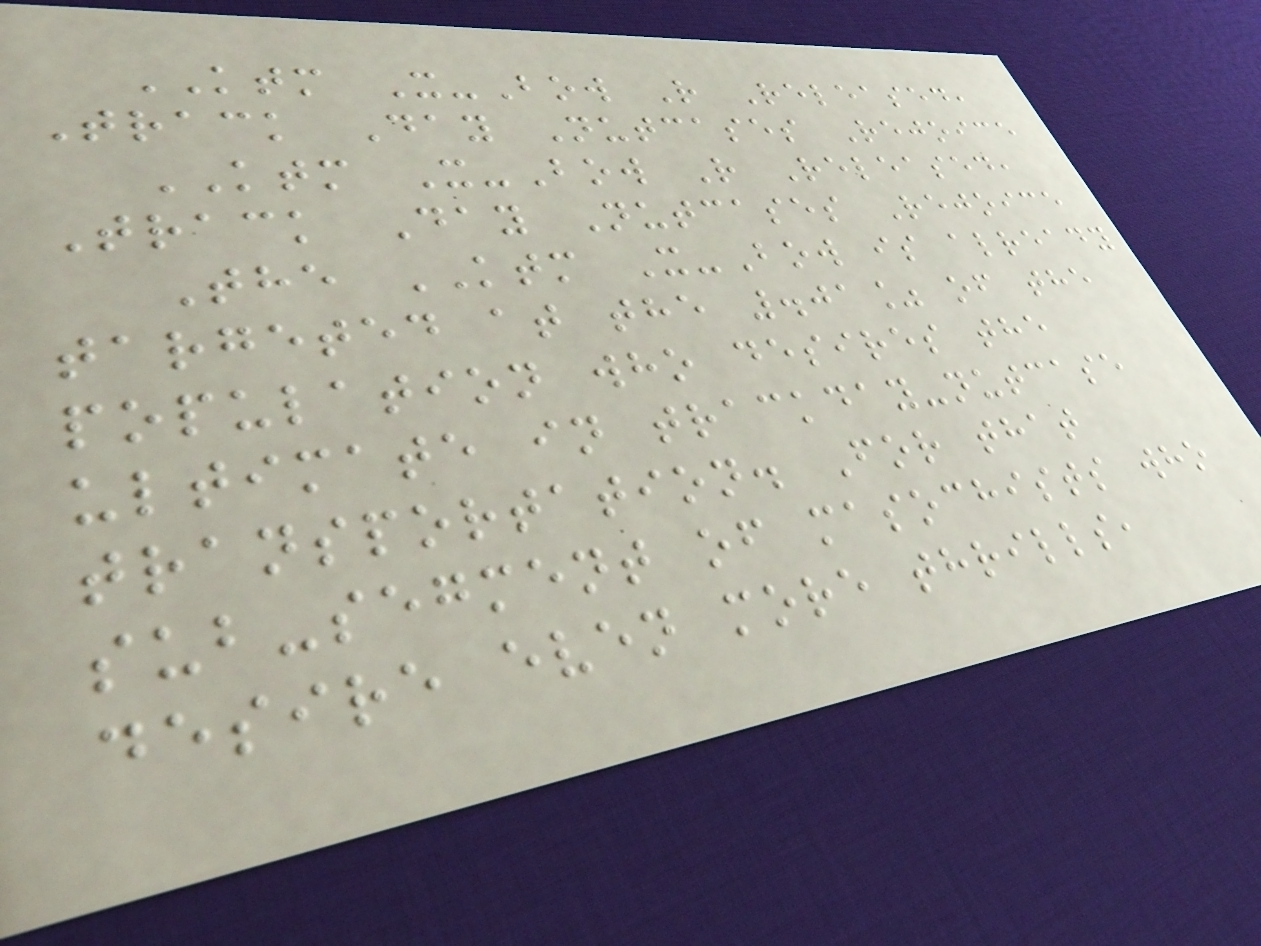KTM X-Bow R Released,
Track Day Nutcases Rejoice
KTM X-Bow R Released,
Track Day Nutcases Rejoice
The KTM X-Bow is already
targeted at the .01% of the
population who desires the
ultimate in trackday-nutcase
transportation. For that
sub-segment of masochists who
desire even more thrills,
